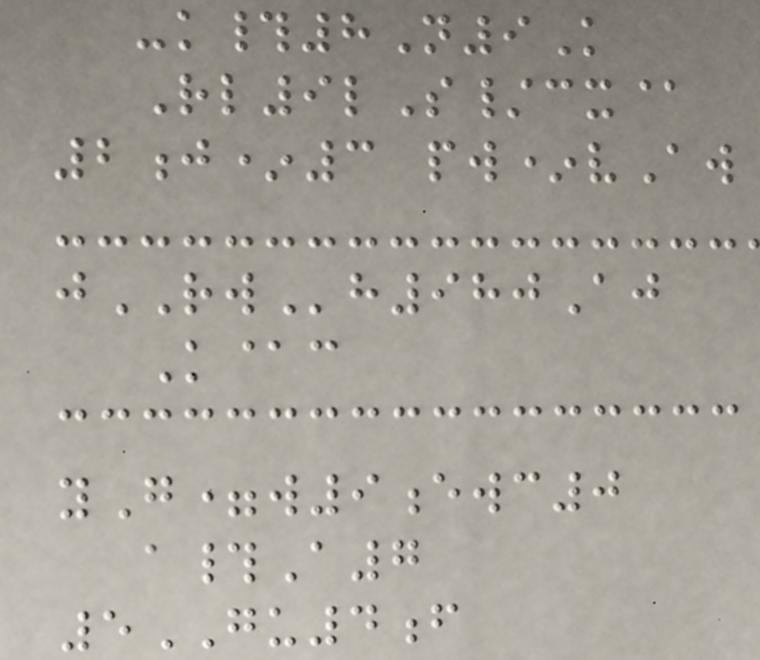-k#8N9K
Rl9lS/cx@
2j*3 pw*vAw
jRWh980Aj
K@c
yG=w9ewc0
a#A7
5GU4f
